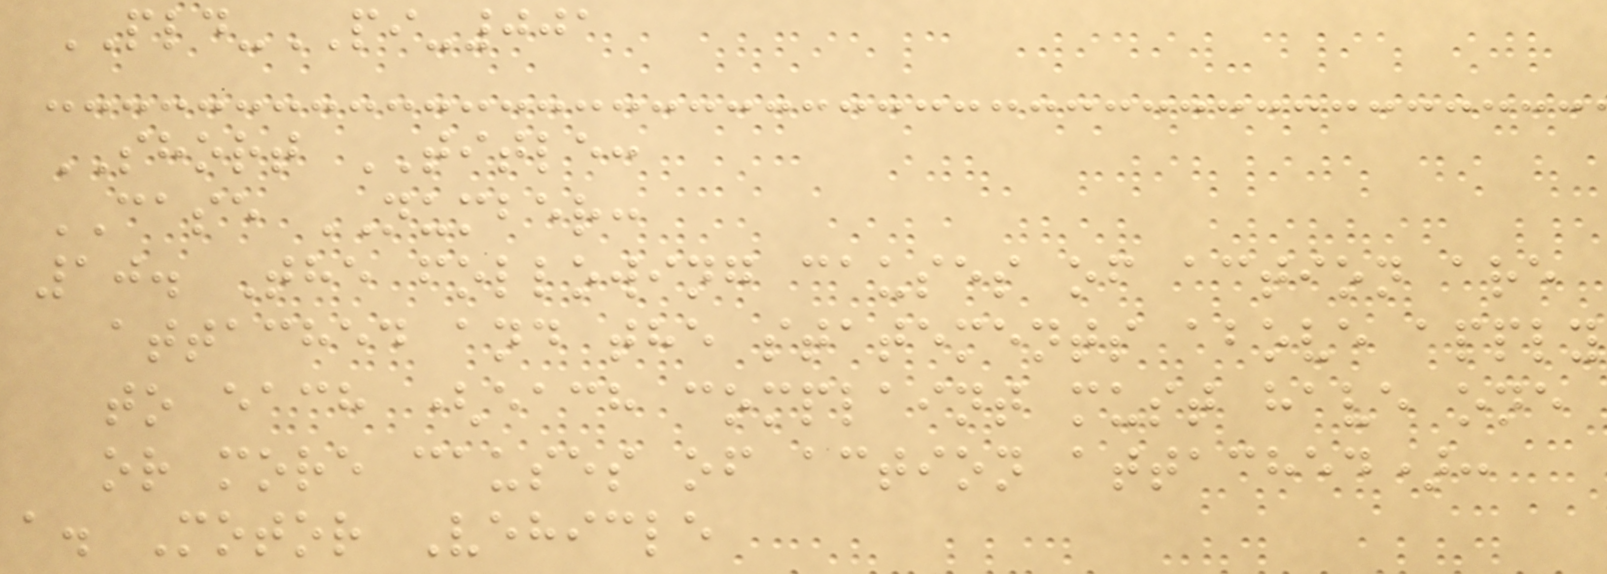PLD-PI-001
SHORT TITLE:
CASE NUMBER:
10. The following causes of action are
attached and the statements above apply
to each (each complaint must have one
or more causes of action attached):
a. Motor Vehicle
